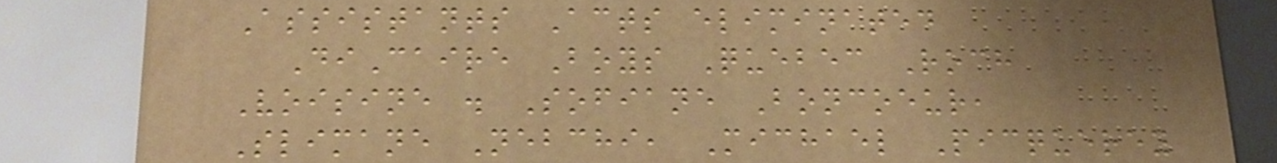Assistants Acts eliminated
DiCaire Boys Quebec Roch
Voisine . Sofiane Boncoeur,
Slimane Nebchi, Michael Picquerey
